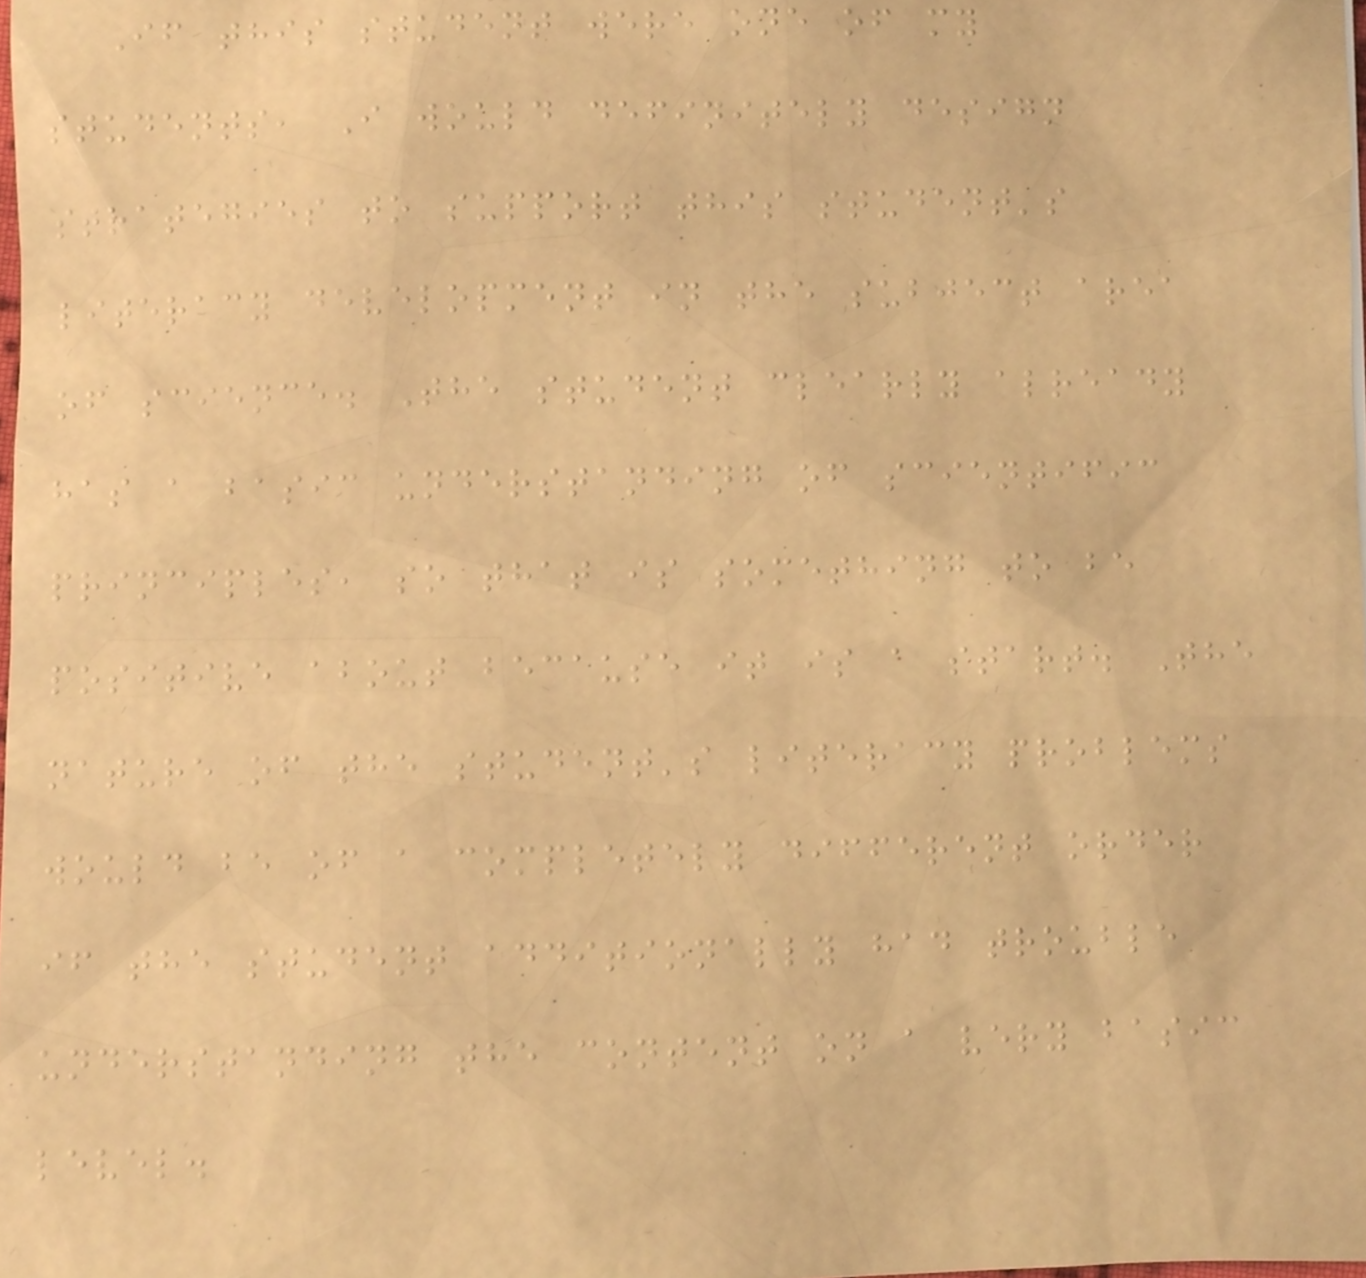If this student were one of my
students, I would definitely design
strategies to support this student's
literacy development in the subject area
of science. The student clearly already
has a basic understanding of scientific
principles, so that is something to be
positive about because it is a start. The
nature of the student's literacy problems
would be of a completely different order
if the student additionally had trouble
understanding the content on a very basic
level.
